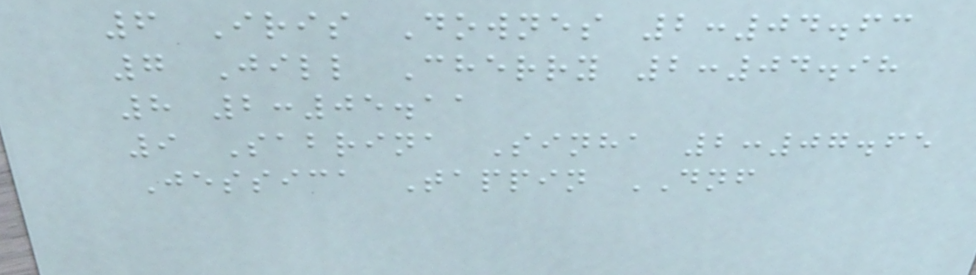6 Iris Downes 2:04.63
7 Jill Cherry 2:04.98
8 2:05.11
9 Sabrina Sinha 2:07.65
Jessica Tappin DNF
